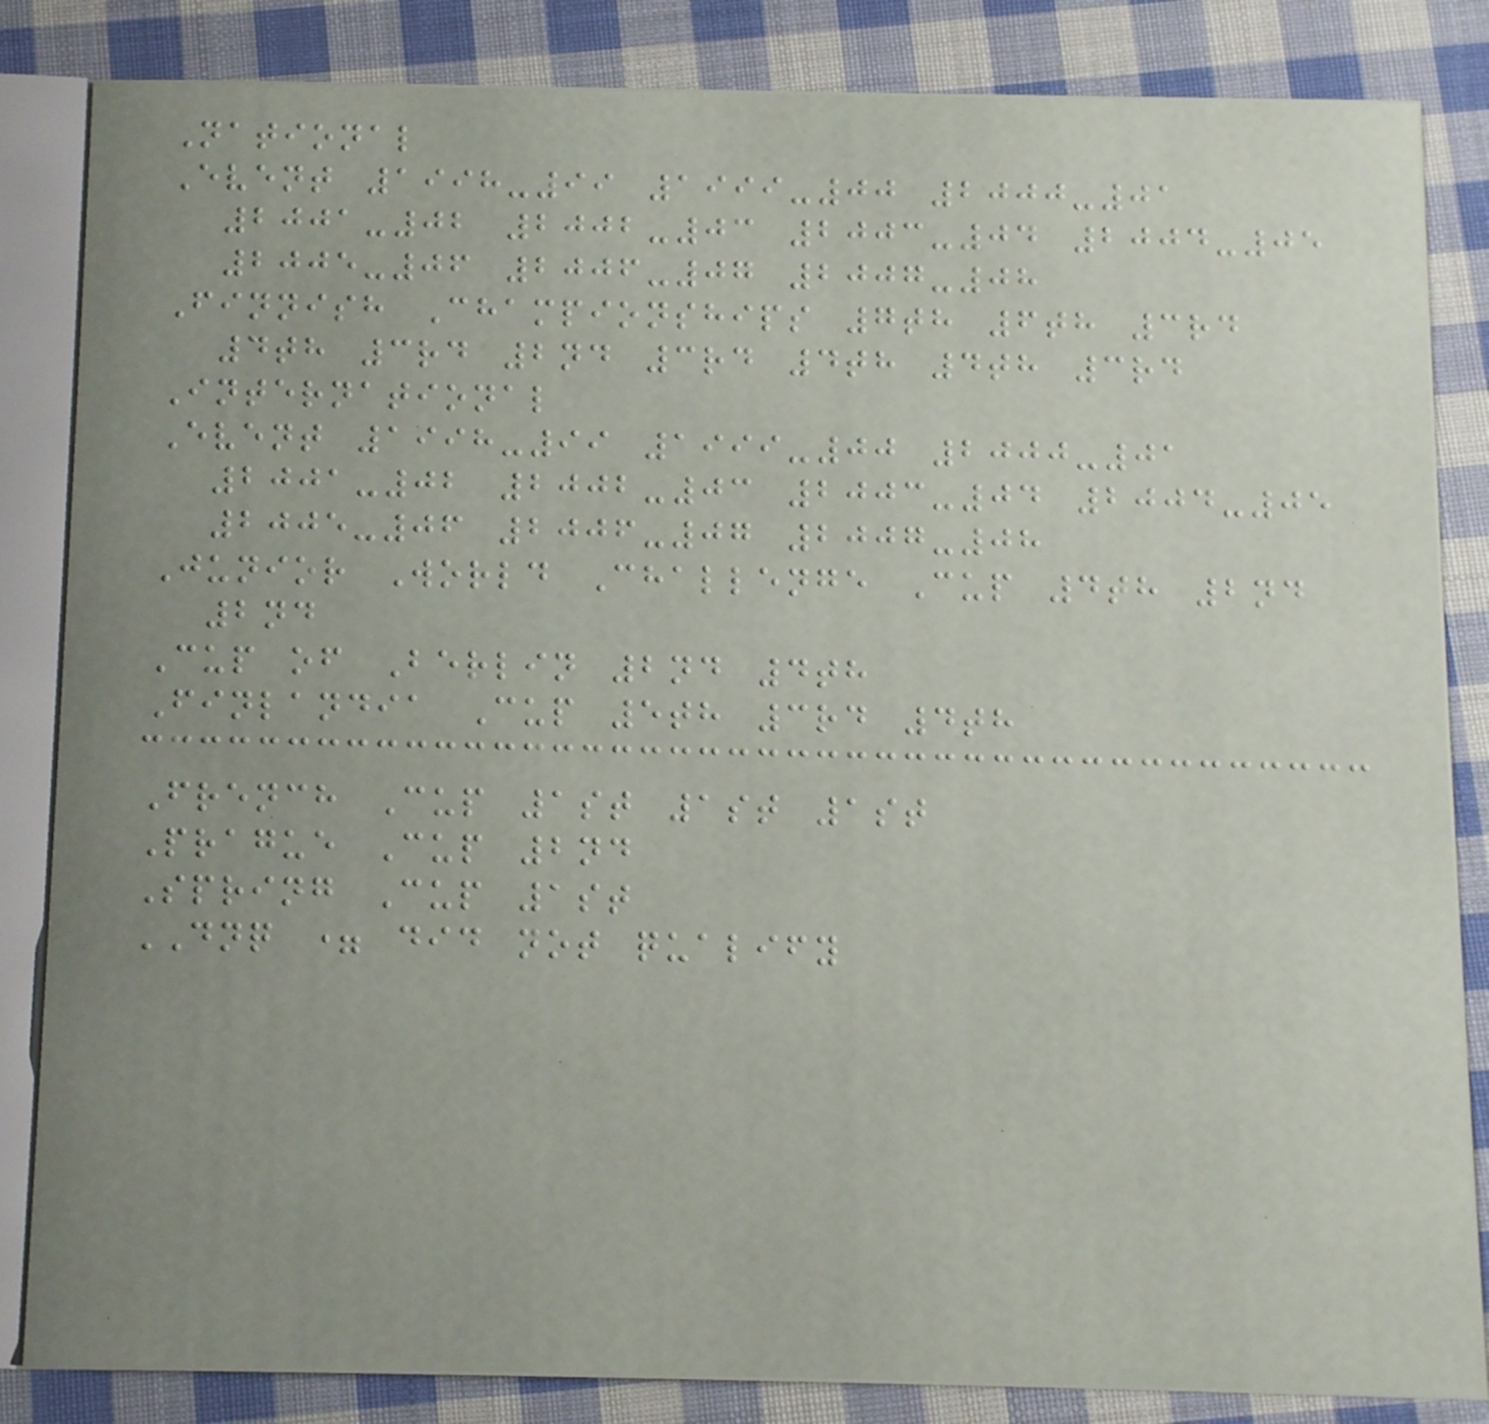National
Event 1998-99 1999-00 2000-01
2001-02 2002-03 2003-04 2004-05
2005-06 2006-07 2007-08
Finnish Championships 7th 6th 3rd
4th 3rd 2nd 3rd 4th 4th 3rd
International
Event 1998-99 1999-00 2000-01
2001-02 2002-03 2003-04 2004-05
2005-06 2006-07 2007-08
Junior World Challenge Cup 4th 2nd
2nd
Cup of Berlin 2nd 4th
Finlandia Cup 5th 3rd 4th
French Cup 1st 1st 1st
Prague Cup 2nd
Spring Cup 1st
DNQ = did not qualify
